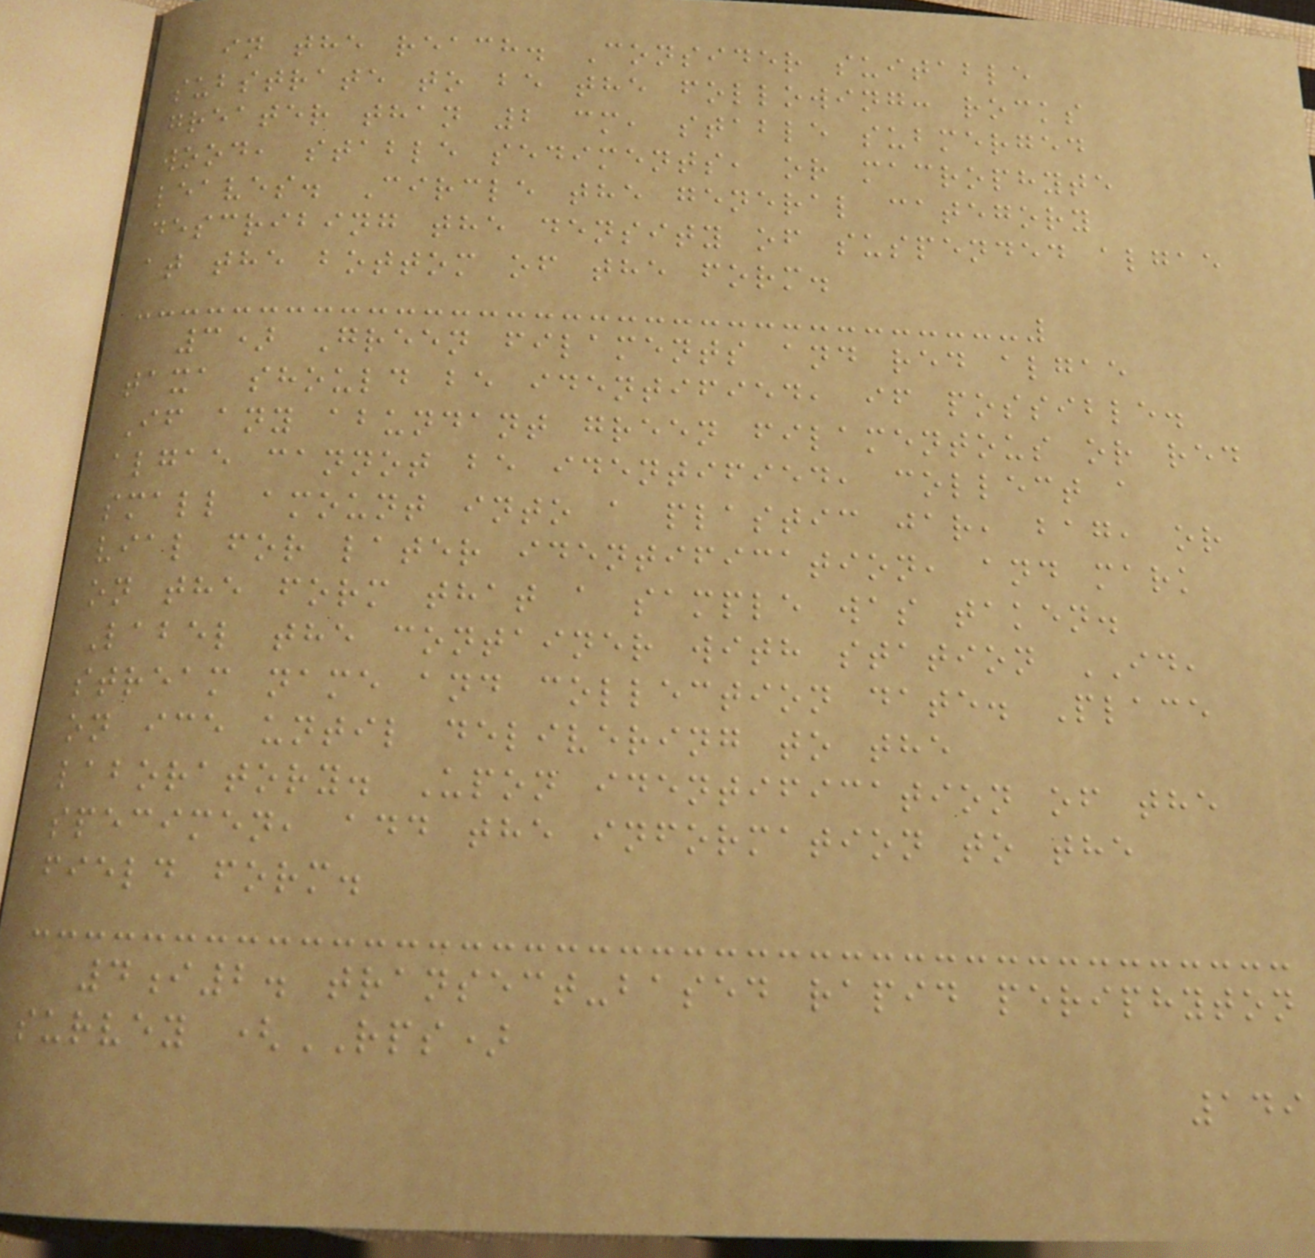in the reach. Consider suitable
substrate to be the following: rocks
greater than 2 cm, stable submerged
wood, stable sediments, or macrophyte
leaves. Circle the general category
describing the density of suspended algae
at the bottom of the form.
3) Green filaments and red algae
taxa should be identified, if possible.
If any abundant green filamentous or red
algae cannot be identified, collect a
small amount into a plastic jar, bag, or
vial for later identification, and mark
on the form that a sample was taken.
Label the container with station ID,
stream name and collection date. Place
on ice until delivering to the
laboratory. Upon identification of the
specimen, add the information to the
field form.
4i2. transect-based rapid periphyton
survey (RPS)
149
